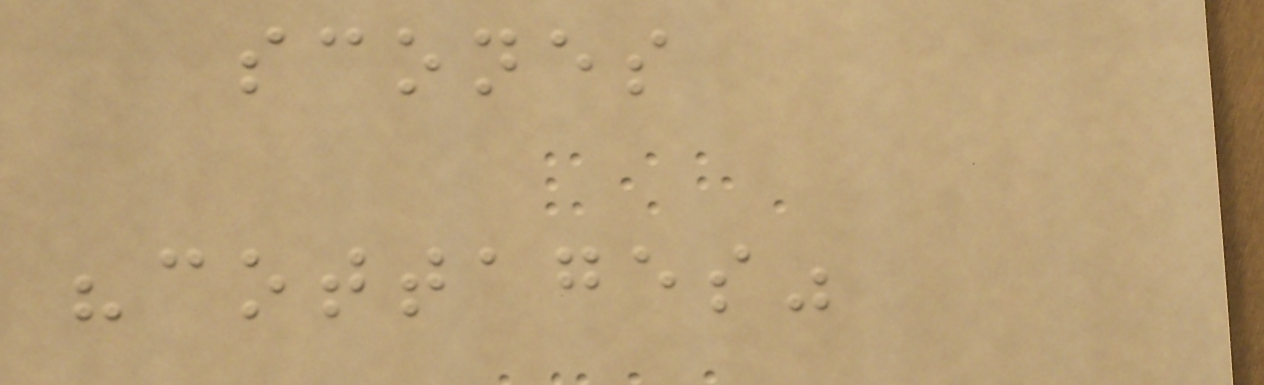scones
"cottages"
